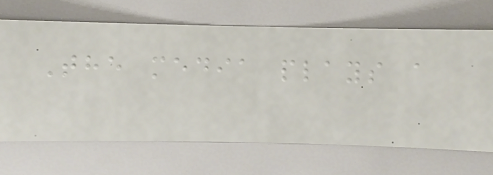The media plays a
